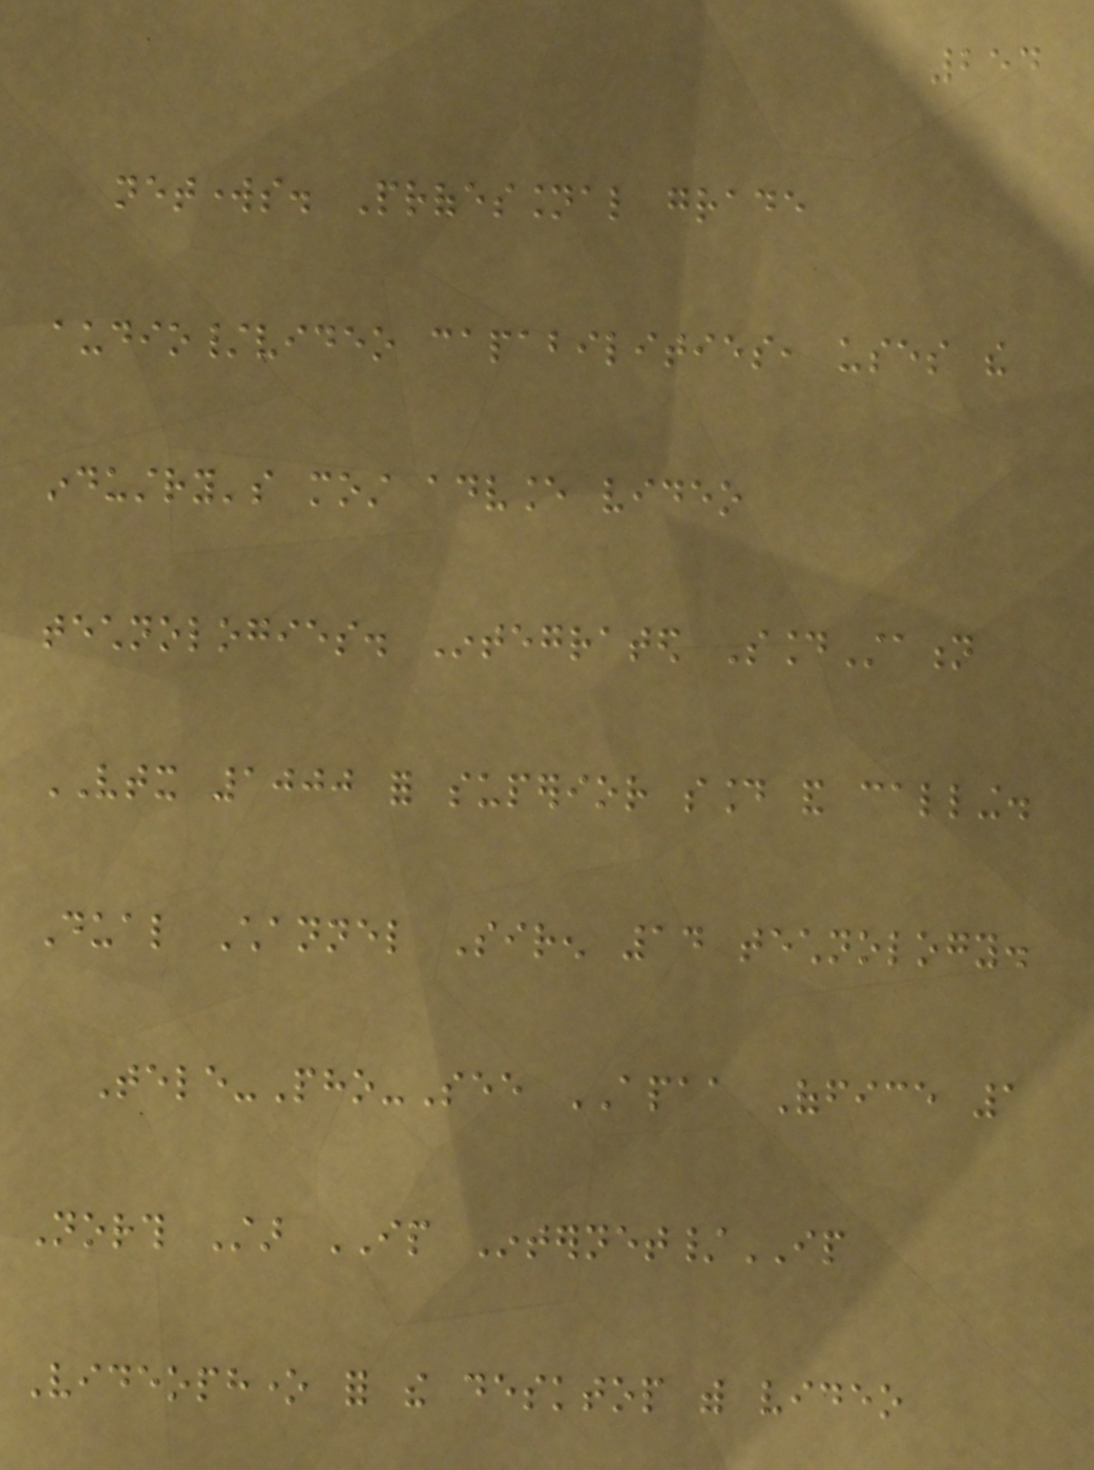254
networks. Professional grade
audio/video capabilities, uses the
industry's most advance video
technologies. Integrated SoundStation
VTX 1000 for superior sound and calling.
Dual Channel Siren 14 technology.
Tele-Pho-See APAA Office 1
North Star IP Internet/IP
Videophone for the desktop with video
